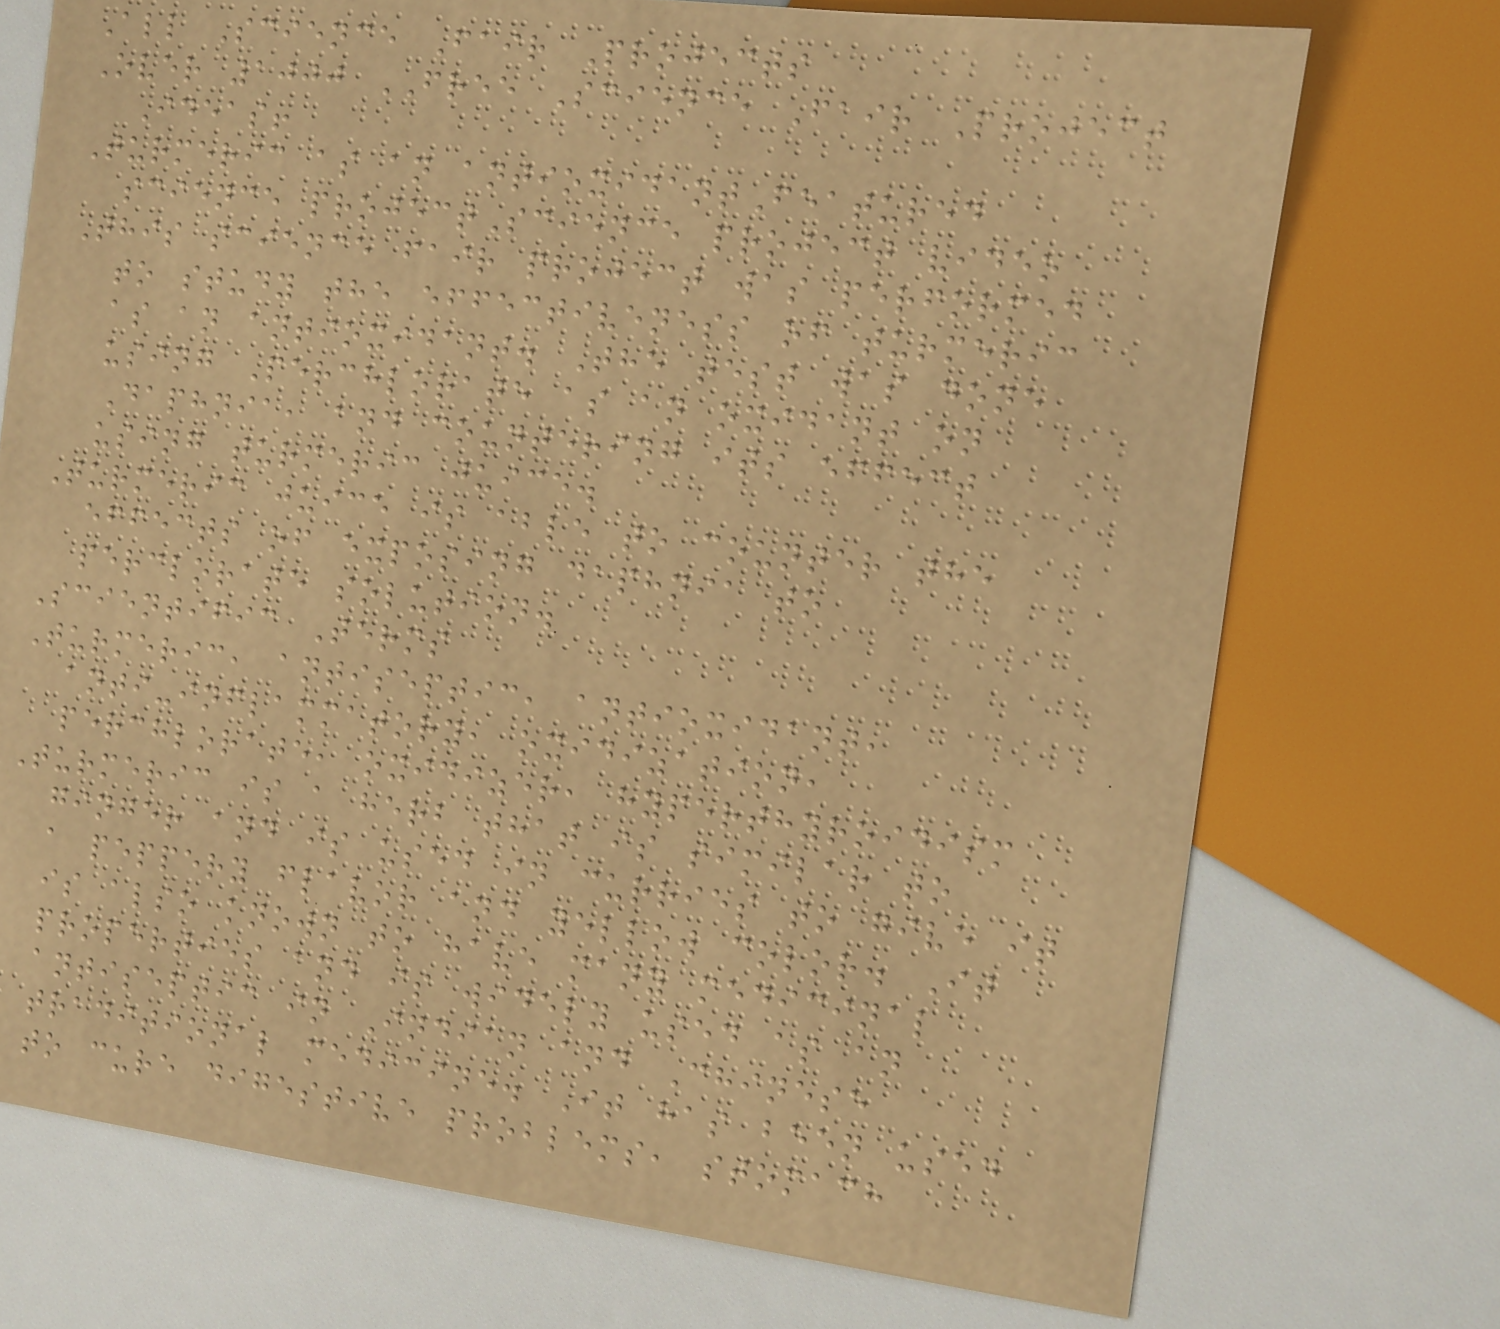All Science Fair Projects
Over 1000 FREE Science Fair Project
Ideas!
Turmeric as an antioxidantFeatured
science projectScience project video
This science fair project was performed
to study the effectiveness of turmeric
as an antioxidant. The test was done
using Perchlorate as an oxidant on
Daphnia, and countering its effect
using turmeric juice.
Turmeric juice is able to counter the
effects of exposing daphnia to
perclorate solution.
Scientific Terms
Turmeric, antiseptic, antioxidant,
anti-inflammatory, oxidization,
perchlorate, oxidizer, hyperthyroidism
Turmeric is a herb that is similar to
ginger and is used in curries to give it
a peppery flavor and yellow color. It
is also known to have many medicinal
properties and is widely used as an
antiseptic in Indian and Chinese
traditional medicine. It has been used
to cure digestive problems, stomach
